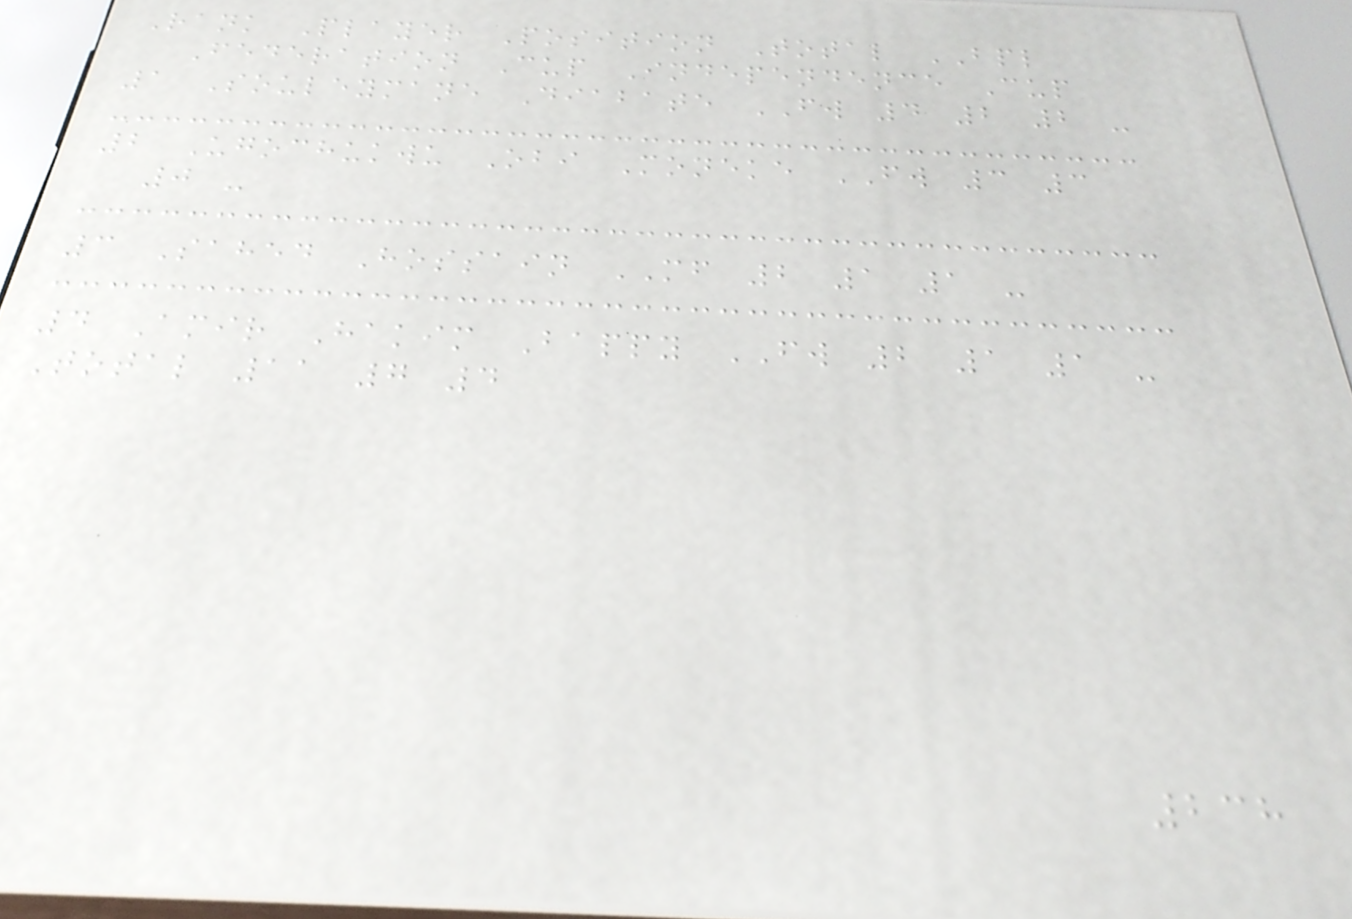Rank Player Position Total BPL
Federation Cup Independence Cup
1 Souleymane Diabate FW 4 2 2 -
2 Ugochukwu Obi Moneke FW 3 3
0 -
3 Sahed Hossain MF 2 1 1 -
4 Amir Hakim Bappy FW 2 1 1 -
Total 11 7 4
238
